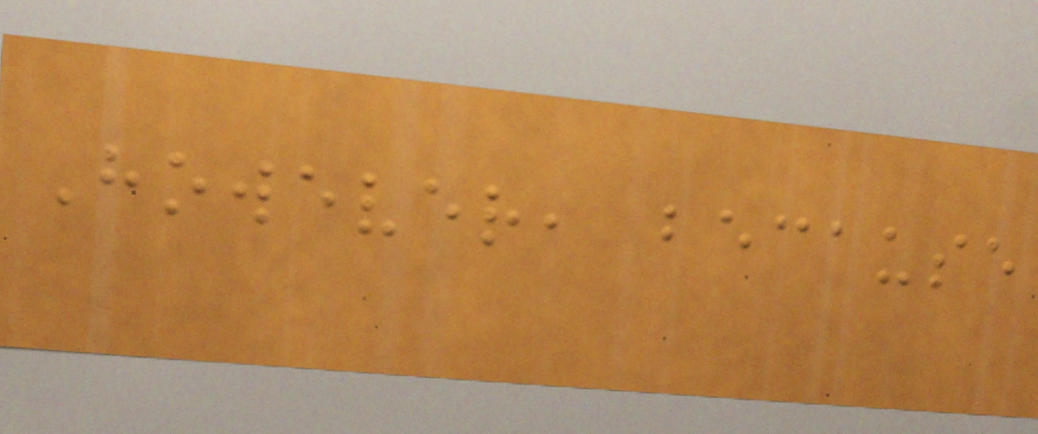However, because
